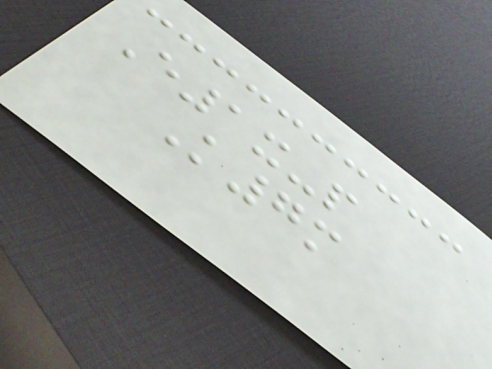E1x-p
K7m
